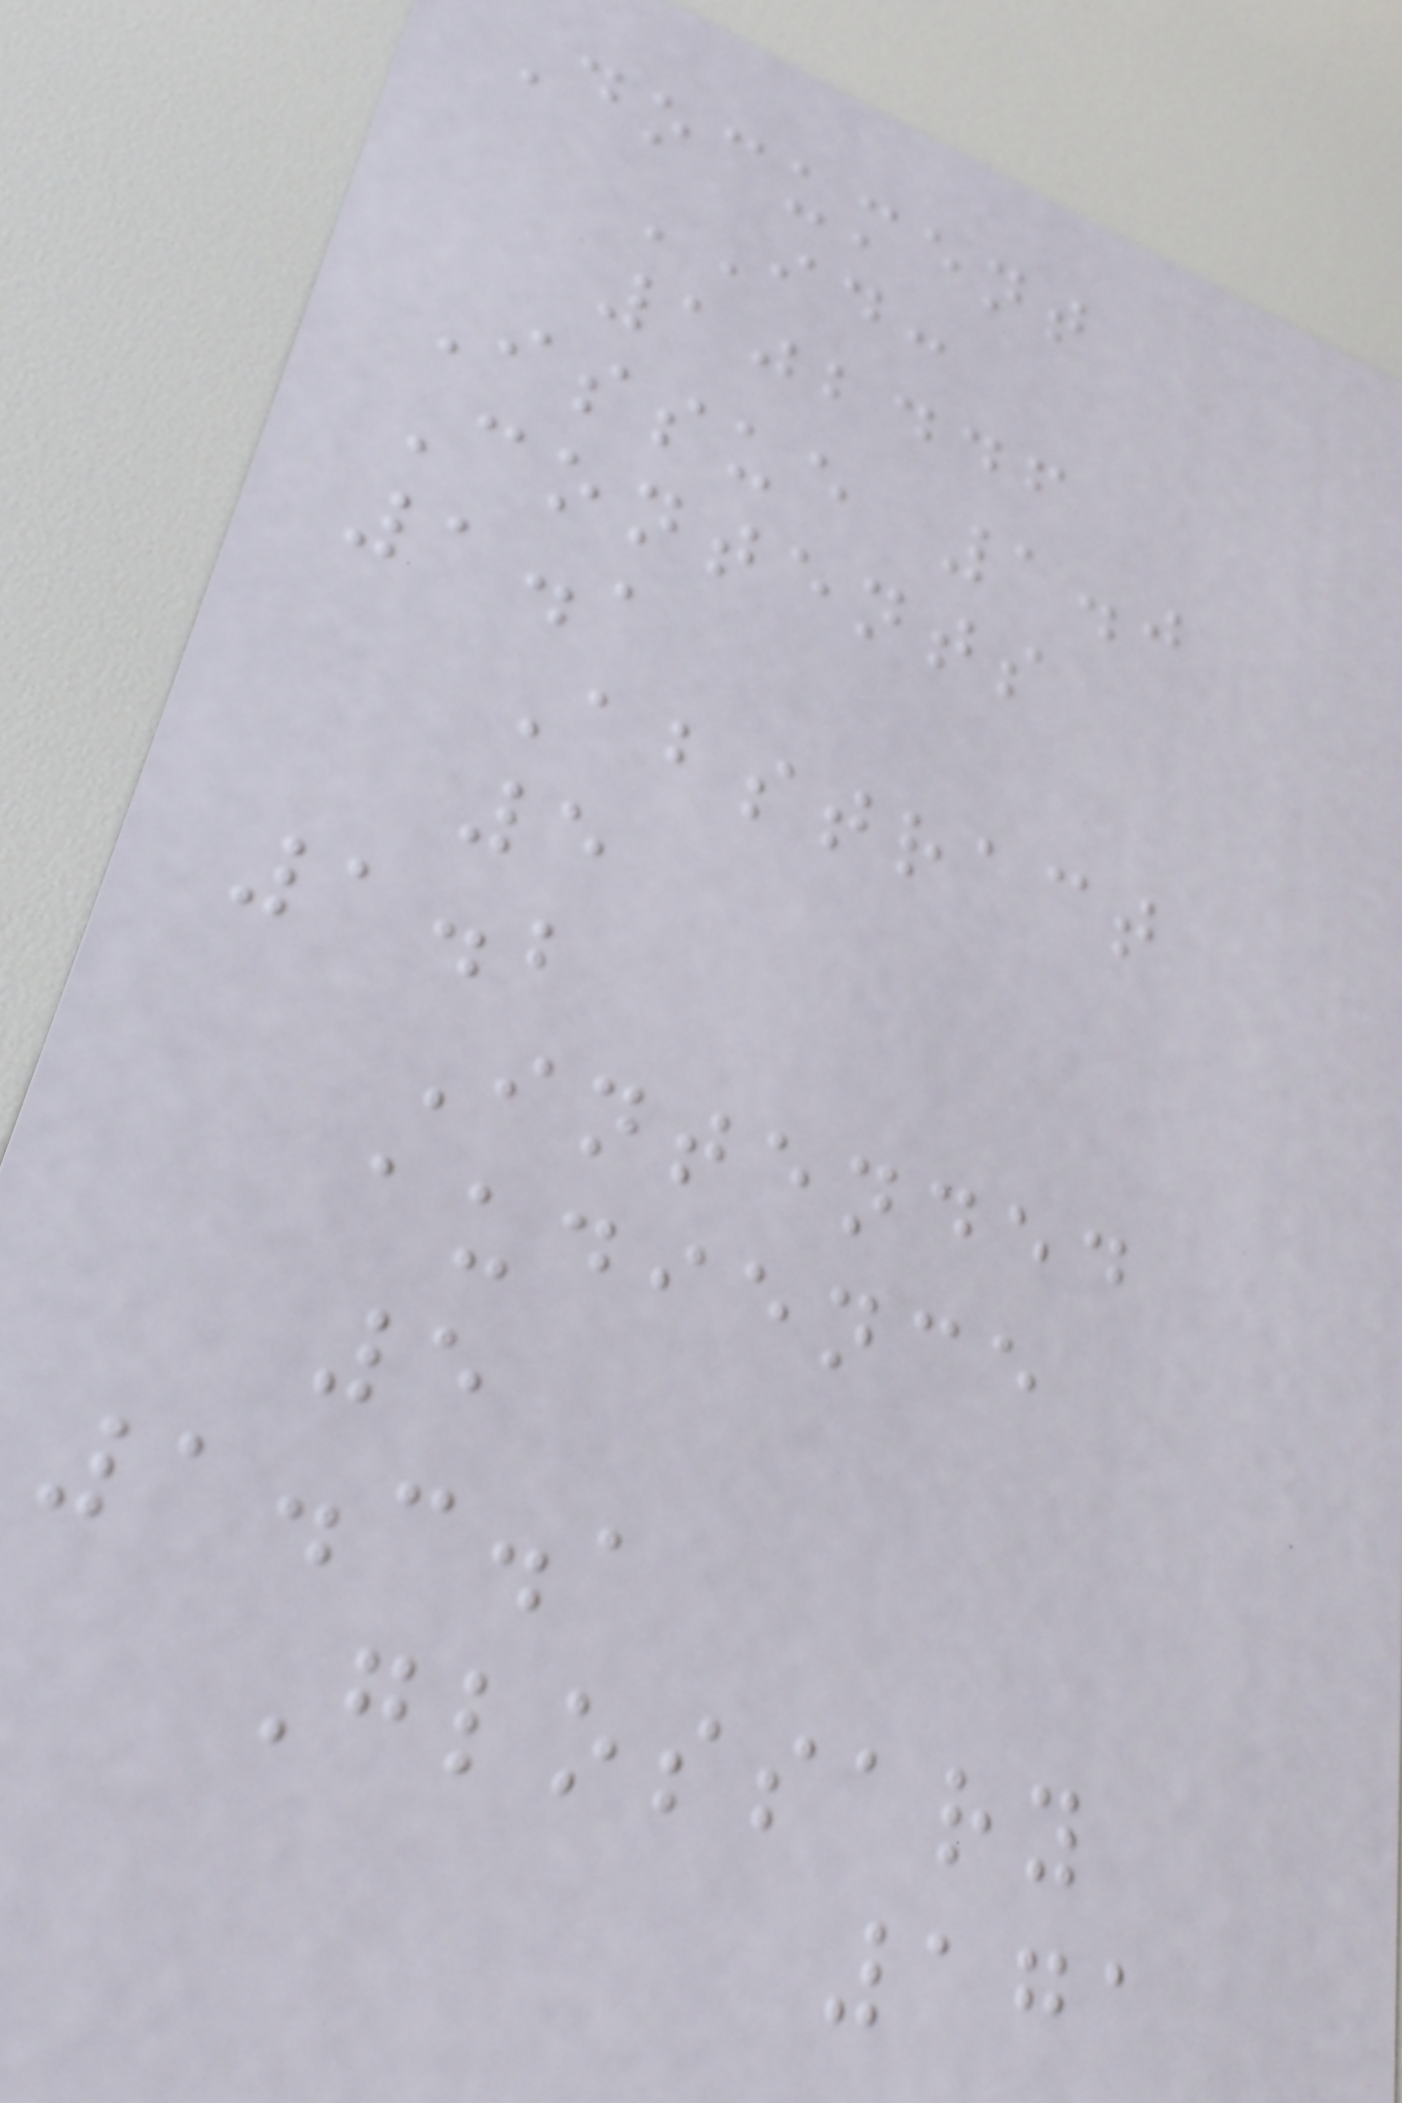Document
ID:
102446
Issue 1.0
Contents
1.1
Abstract
5
1.2
Intended
audience
5
1.3.1
Glossary
171
